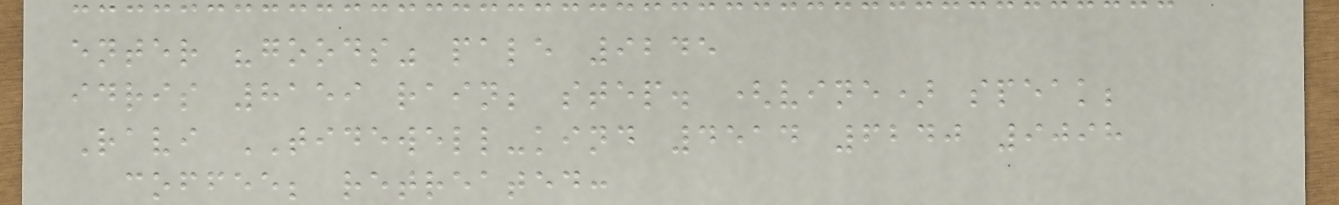enter "goods" pale 9245
idris 8159 rain; step. (vine) speak;
Ravi TIDEWELL-kind 4514 6240 9098
coffee; retreated:
